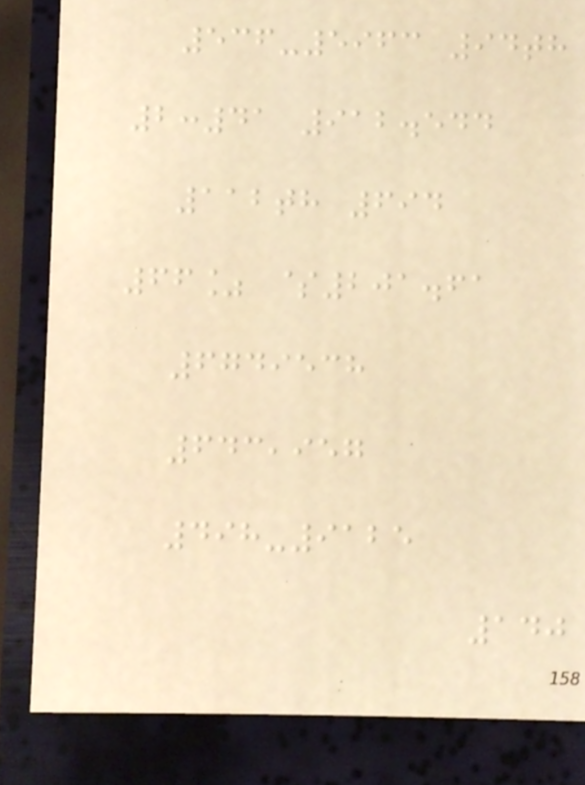536-5963 94th
2:41 912.544
112th 694
66% $201.61
6749538
643,957
498-9125
140
